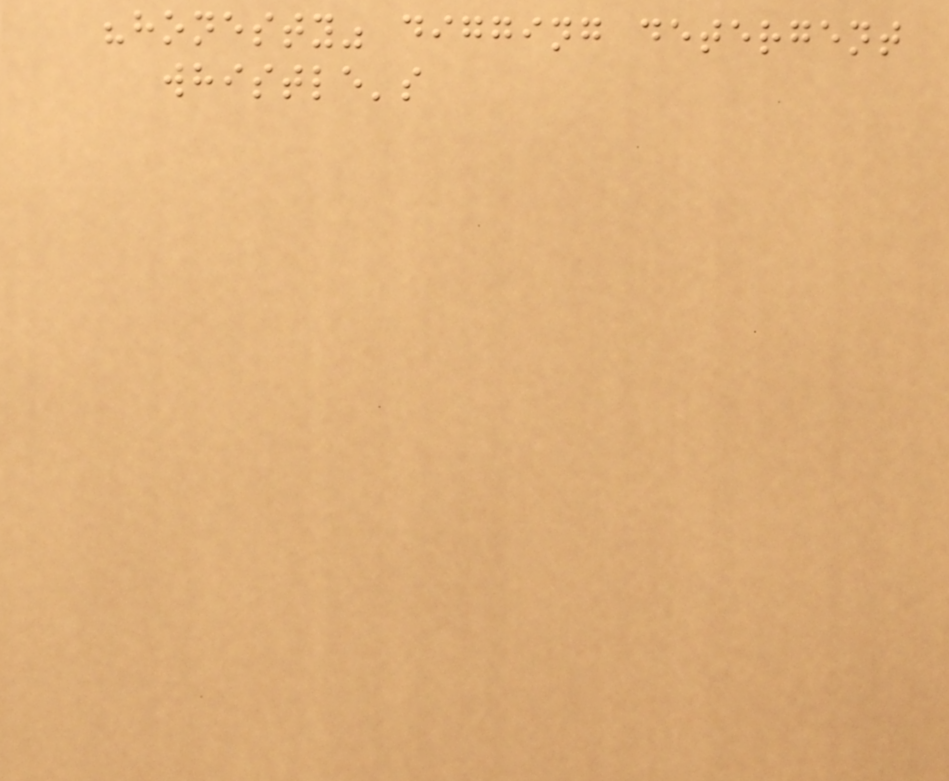"honesty" digging detergent
whistle's
